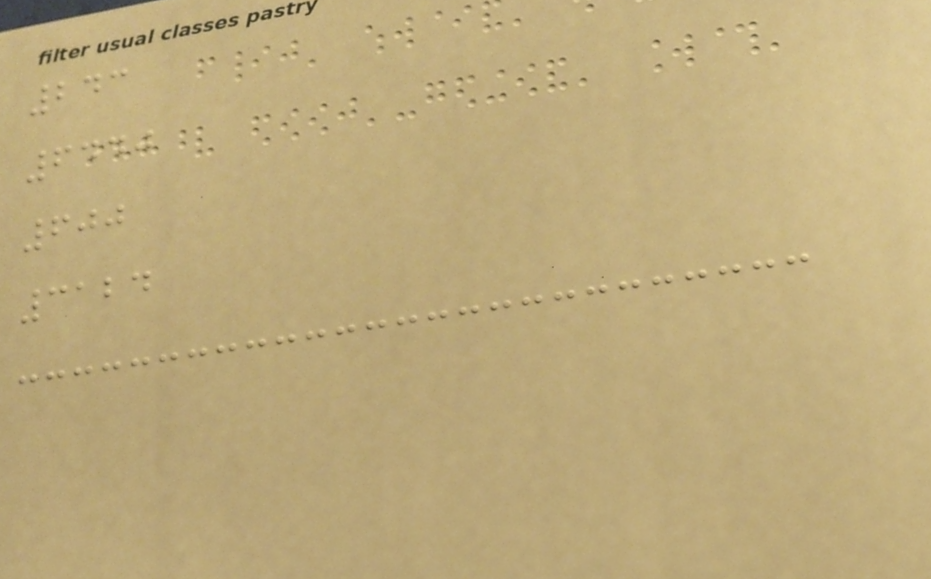243
6440
600
3124
